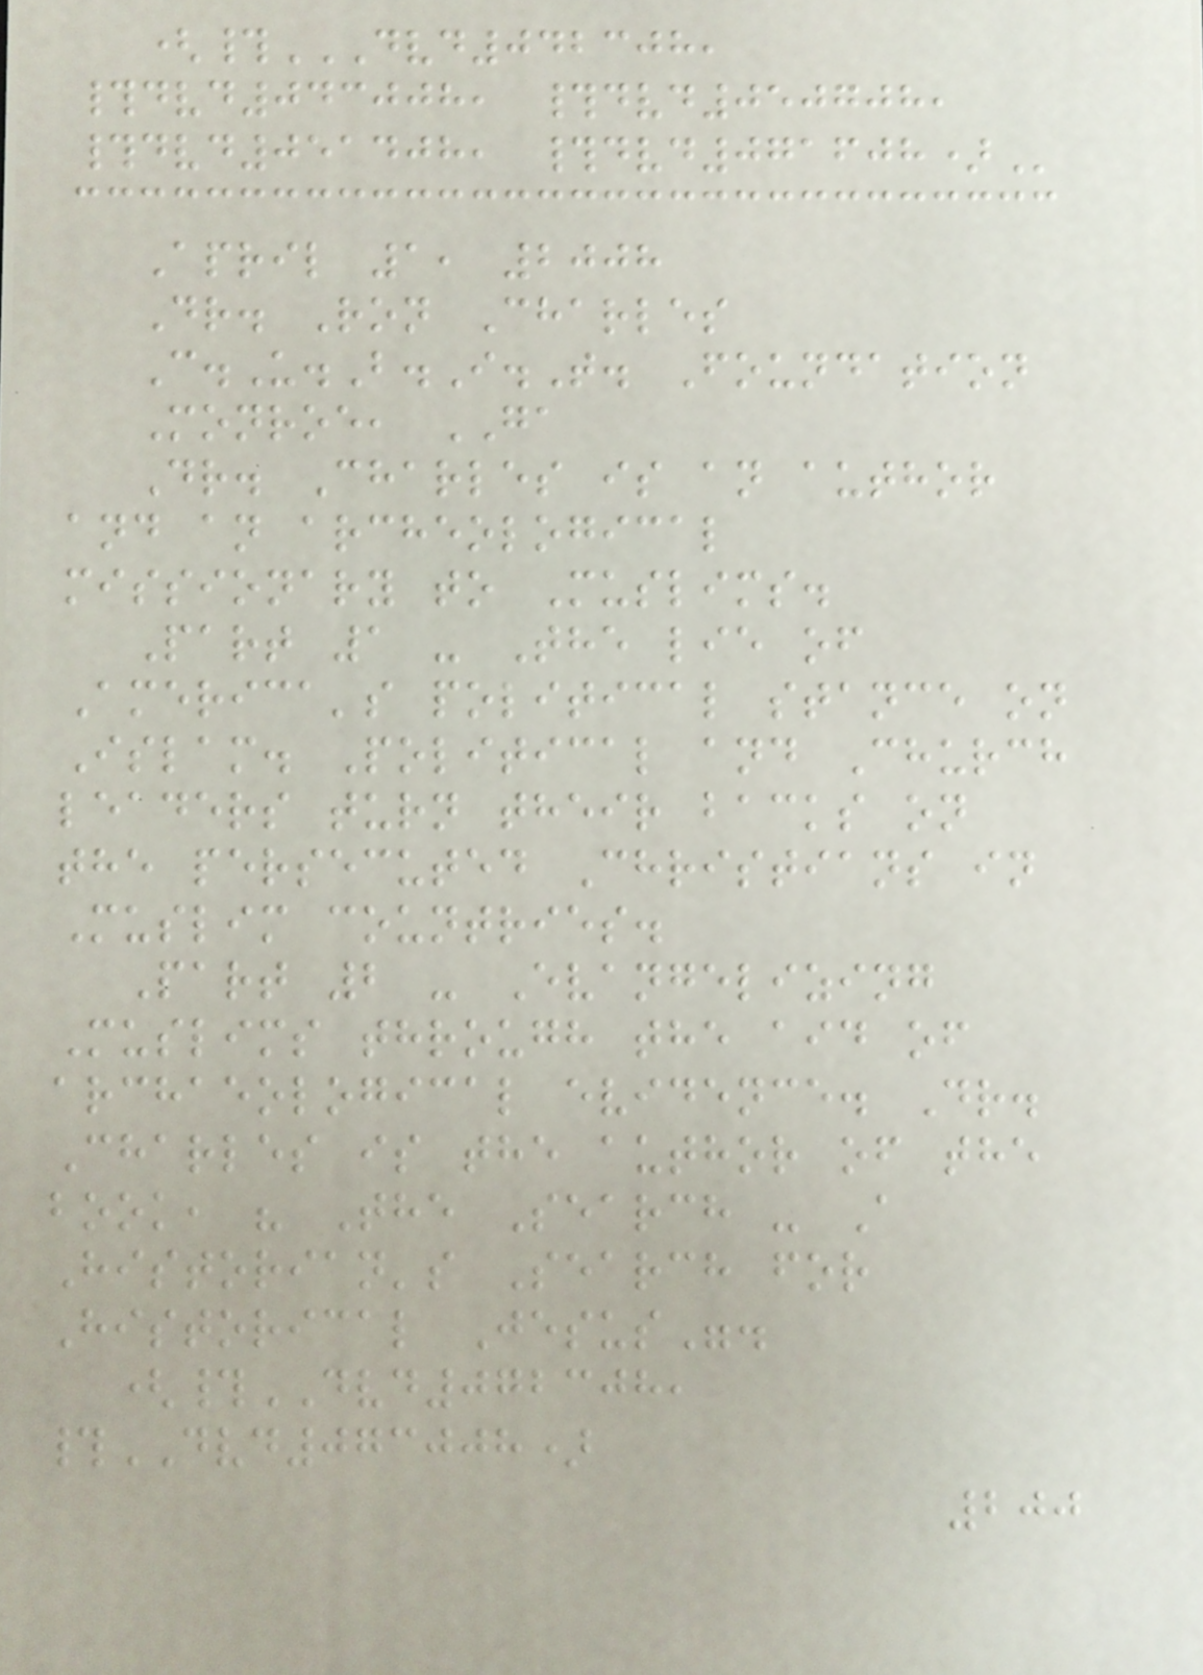(#DVD042308,
#DVD043008, #DVD050708,
#DVD051408, #DVD071608)
April 1, 2008
Dr. Ron Charles
C.U.B.I.T. Foundation
Monroe, GA
Dr. Charles is an author
and an archeological
missionary to Muslims.
Part 1 - The lie of
America's political stance on
Islam. Political and Church
leaders turn their backs on
the persecuted Christians in
Muslim countries.
Part 2 - Evangelizing
Muslims through the aid of
archaeological evidence. Dr.
Charles is the author of the
book, " The Search - A
Historian's Search for
Historical Jesus".
(#DVD072308,
#DVD073008)
200
